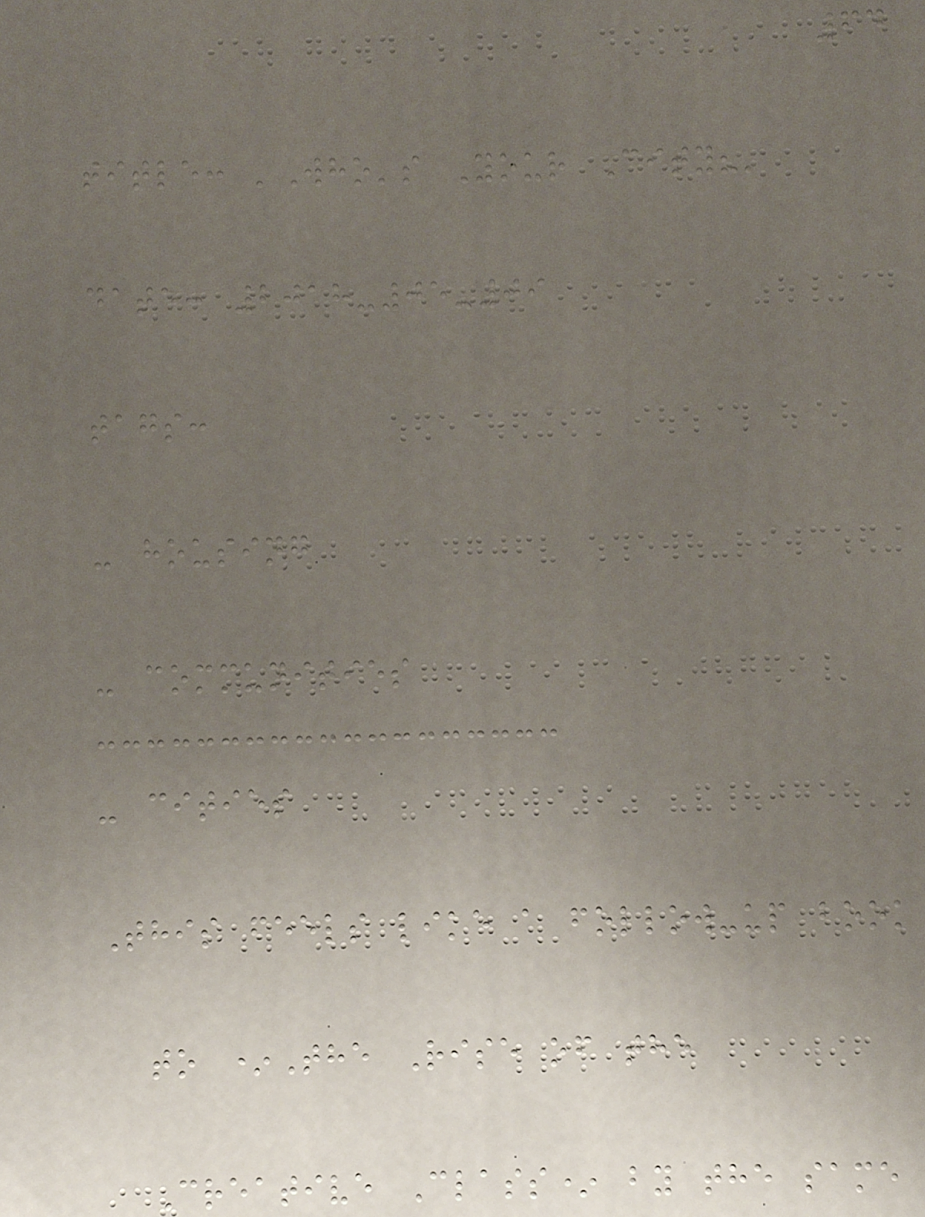64
title: 'Who's Your City?'
date: 2018-05-09
tags:
- housing
- communities
- cities
This feels like a follow-up book
to *The Rise of the
Creative Class* by the same
